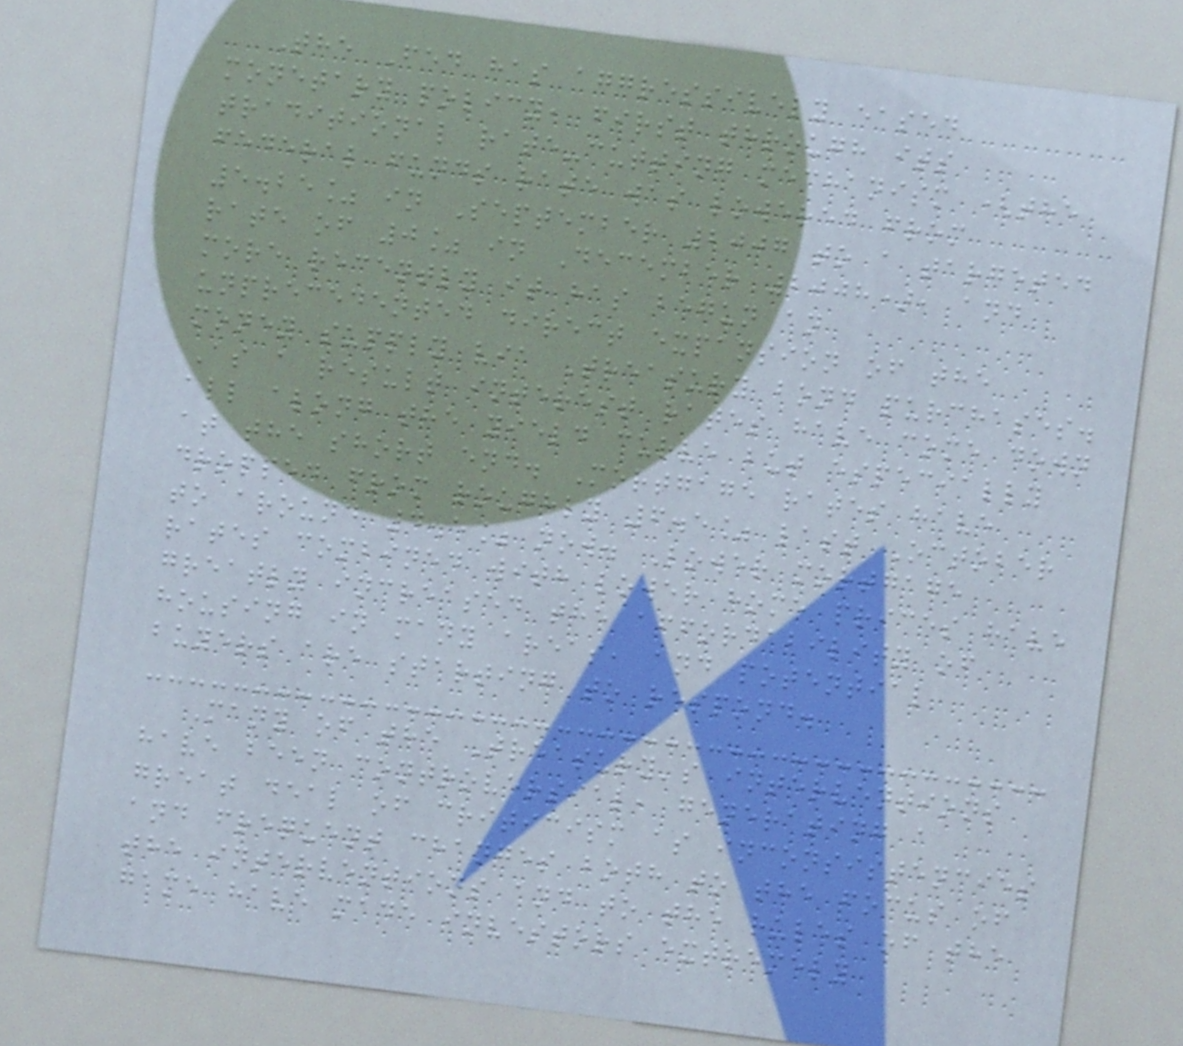The Fed has aggressively eased
monetary policy, first through its
traditional rate-cutting mechanism (the
federal funds rate was lowered from
5.25% in September 2007 to a targeted
rate of 0% in December 2008), and
more recently it has begun an
unprecedented direct expansion of the
money supply via Treasury bond purchases.
As a result interest rates have come down
all along the yield curve but especially
at the short end. Mortgage rates have
dropped from roughly 6.5% last October
to around 4.5% now. Lower mortgage
rates combined with lower home prices have
greatly increased the affordability of
housing in many areas, and potential
buyers are starting to respond.
Many of the Treasury's interventions
have been controversial, generating a
great deal of criticism as inconsistencies
and frequent changes both to the focus of
the interventions and to the rules of the
game have made investors extremely
